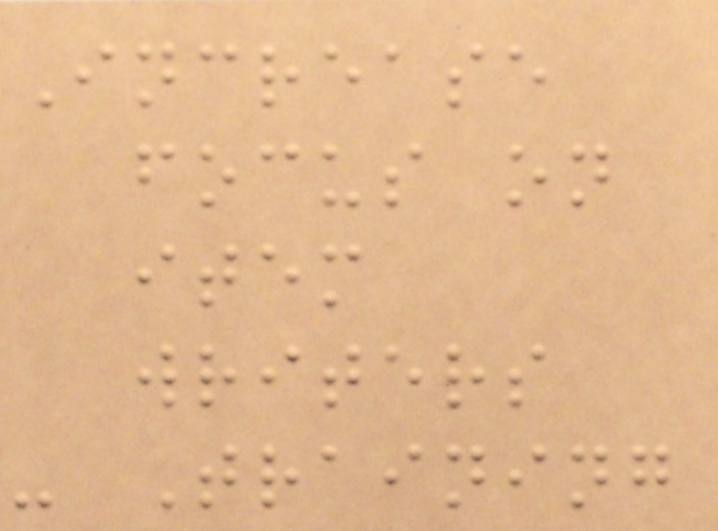Increase
focus on
item
writers
- Training
